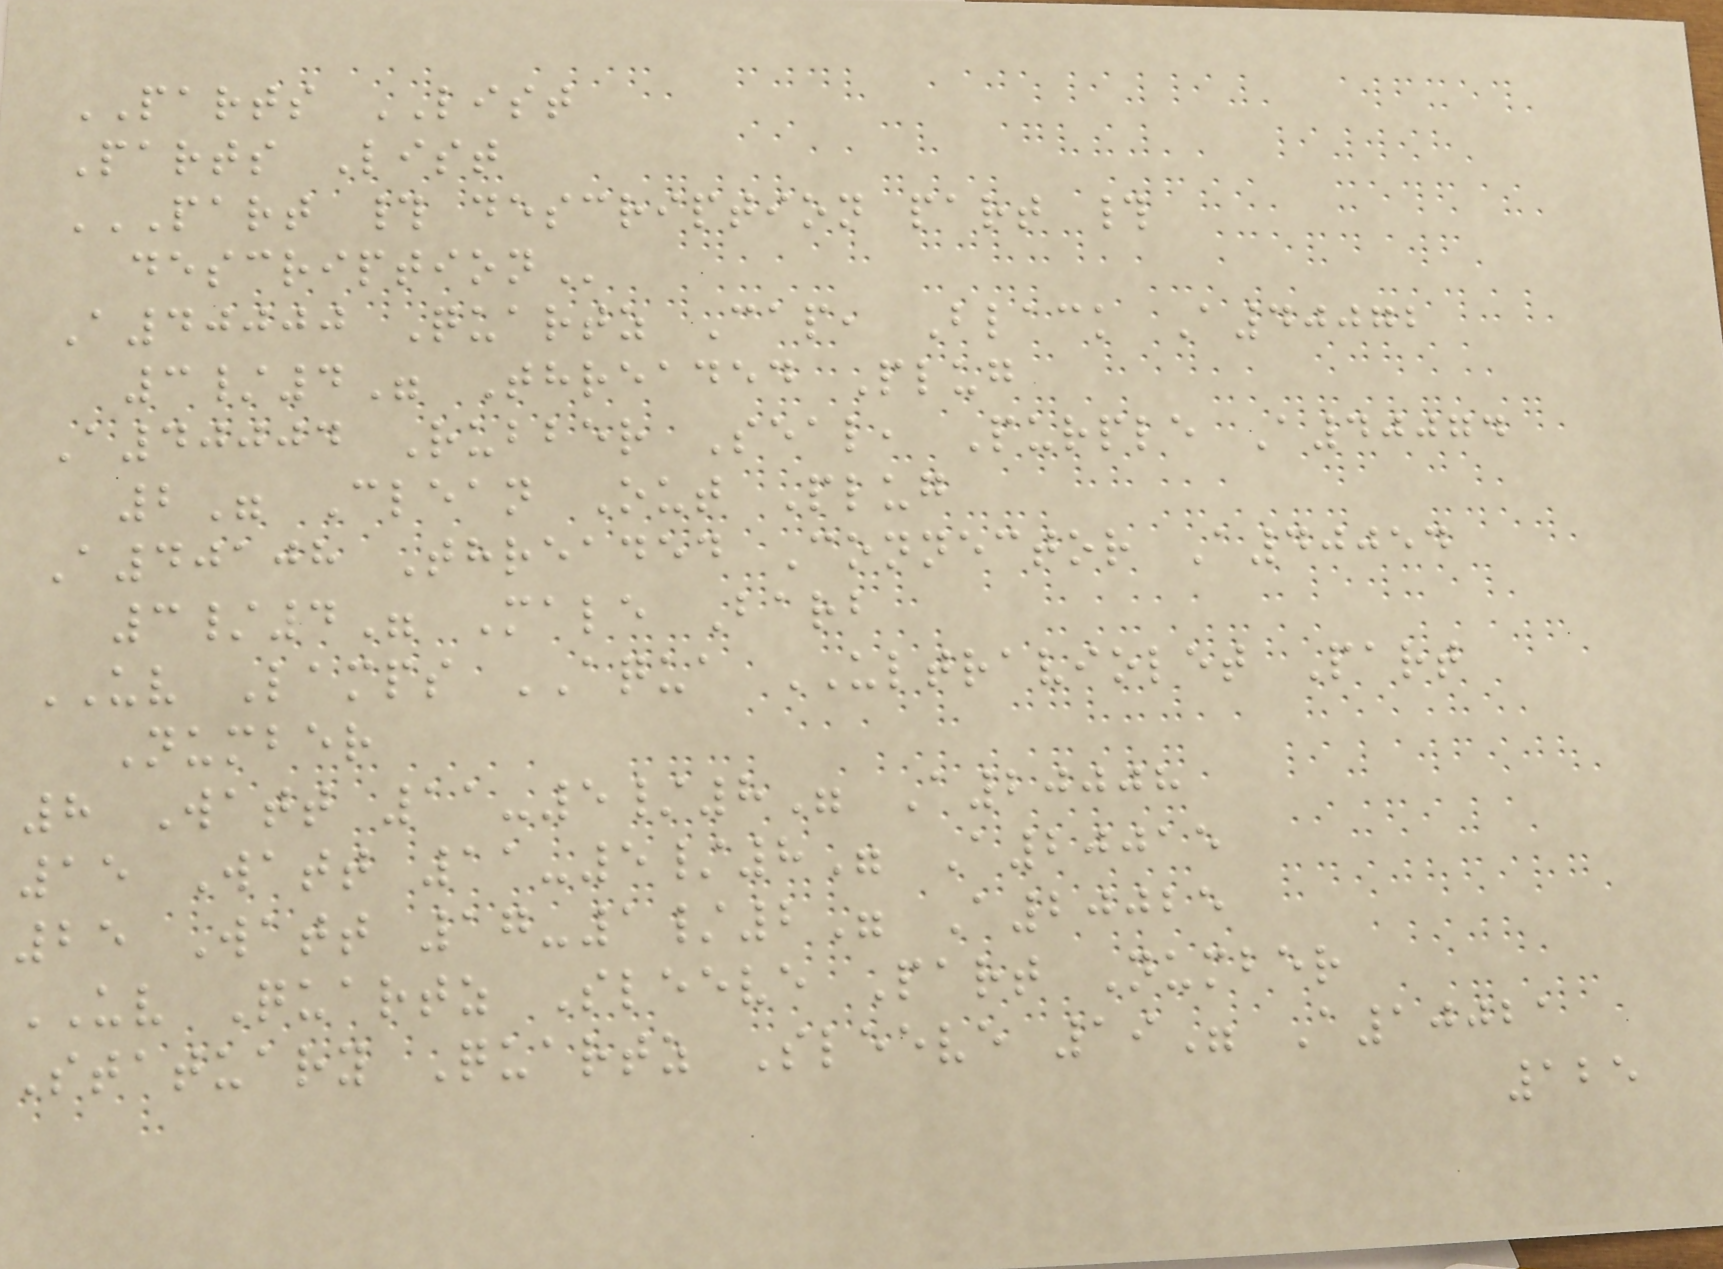PARTS LIST
Parts List
PART # DESCRIPTION PART #
DESCRIPTION
A40000 Quartz Cap, Black A40072
3/4" Threaded Plug
A40004 Rubber Seal, Purple A40074
2" Clean Out Plug
A40108 Threaded Connector A40054
3/4" Male Barb
UV Lamps AQUA ULTRAVIOLET Part
Number
8 Watt 11-5/8" A20008
15 Watt 11-5/8" A20015
25 Watt 17-1/2" A20025
UV Quartz Sleeve Part Number
Statuary Quartz Sleeve 19" A10021
125
